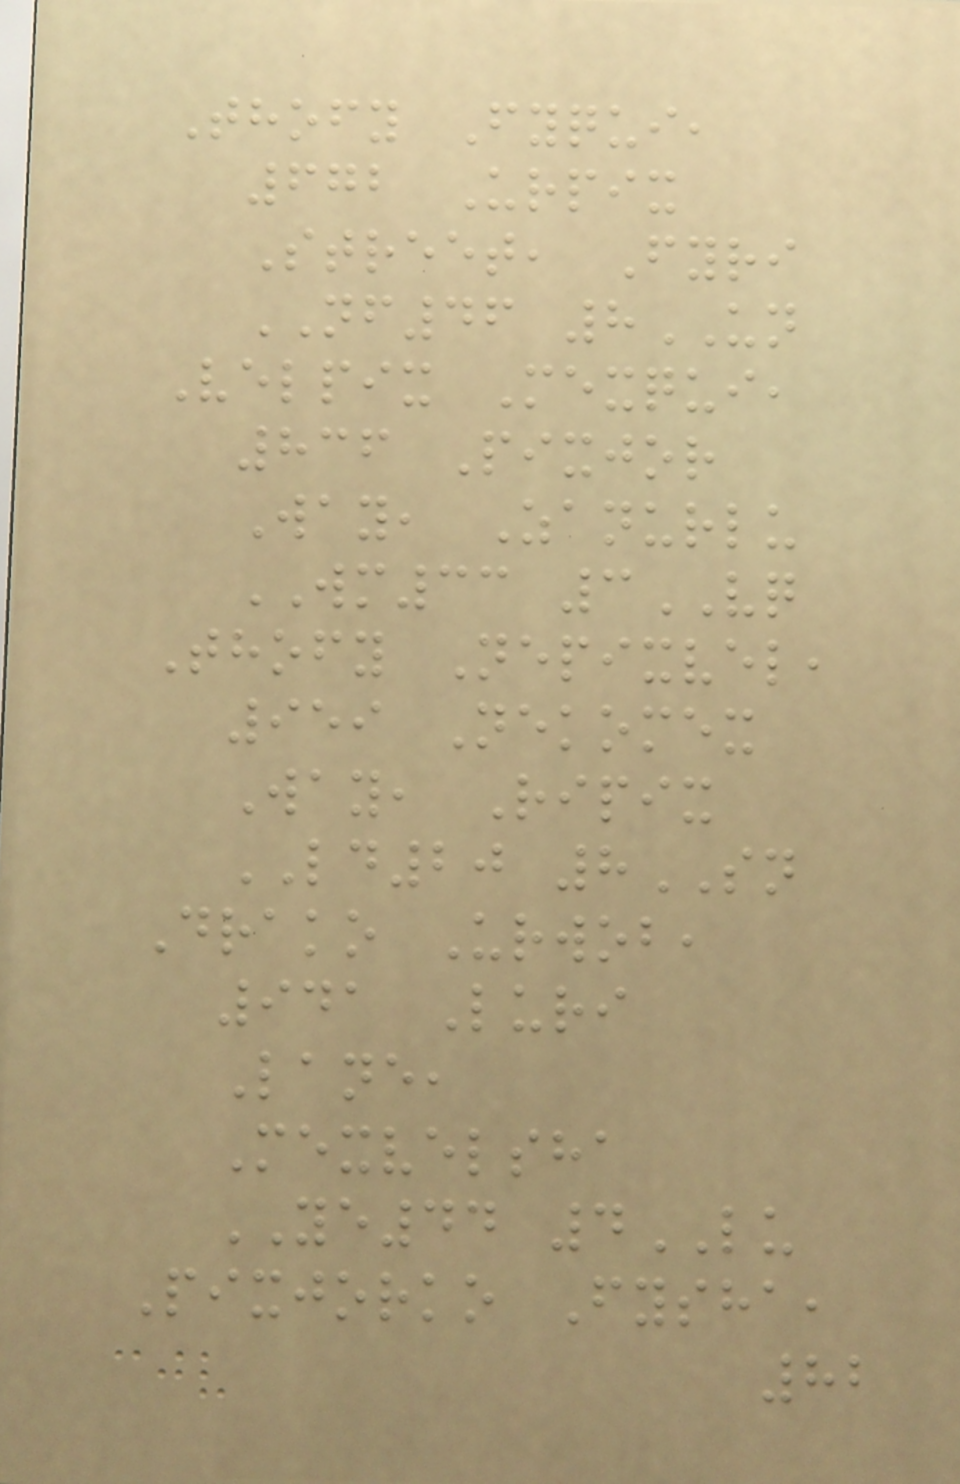Thofy Fyqui,
672 Urpix
Street, Fyri
NF46 8UN
Velpix Mexqui,
836 Pixjor
Way, Zanurlu
WM33 3VQ
Thofy Nepixvel,
959 Nekomex
Way, Ripix
LD20 8SN
Drako Urwob,
941 Luri
Lane,
Mexvelsha
YE44 4LU
Pixjorko Fysha,
82
